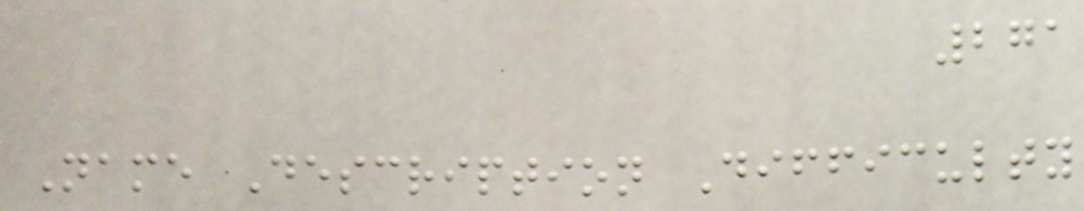271
Name Description Difficulty
